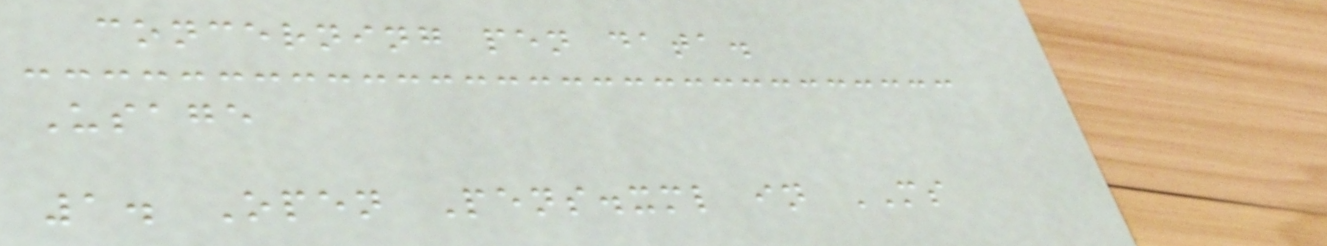concerning pen data.
Usage
1. Open Pens.xml in MS
